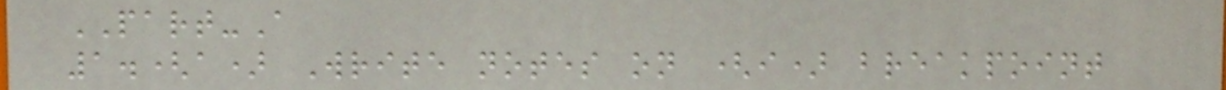PART-A
1.(a) Write notes on (i) breakpoint
